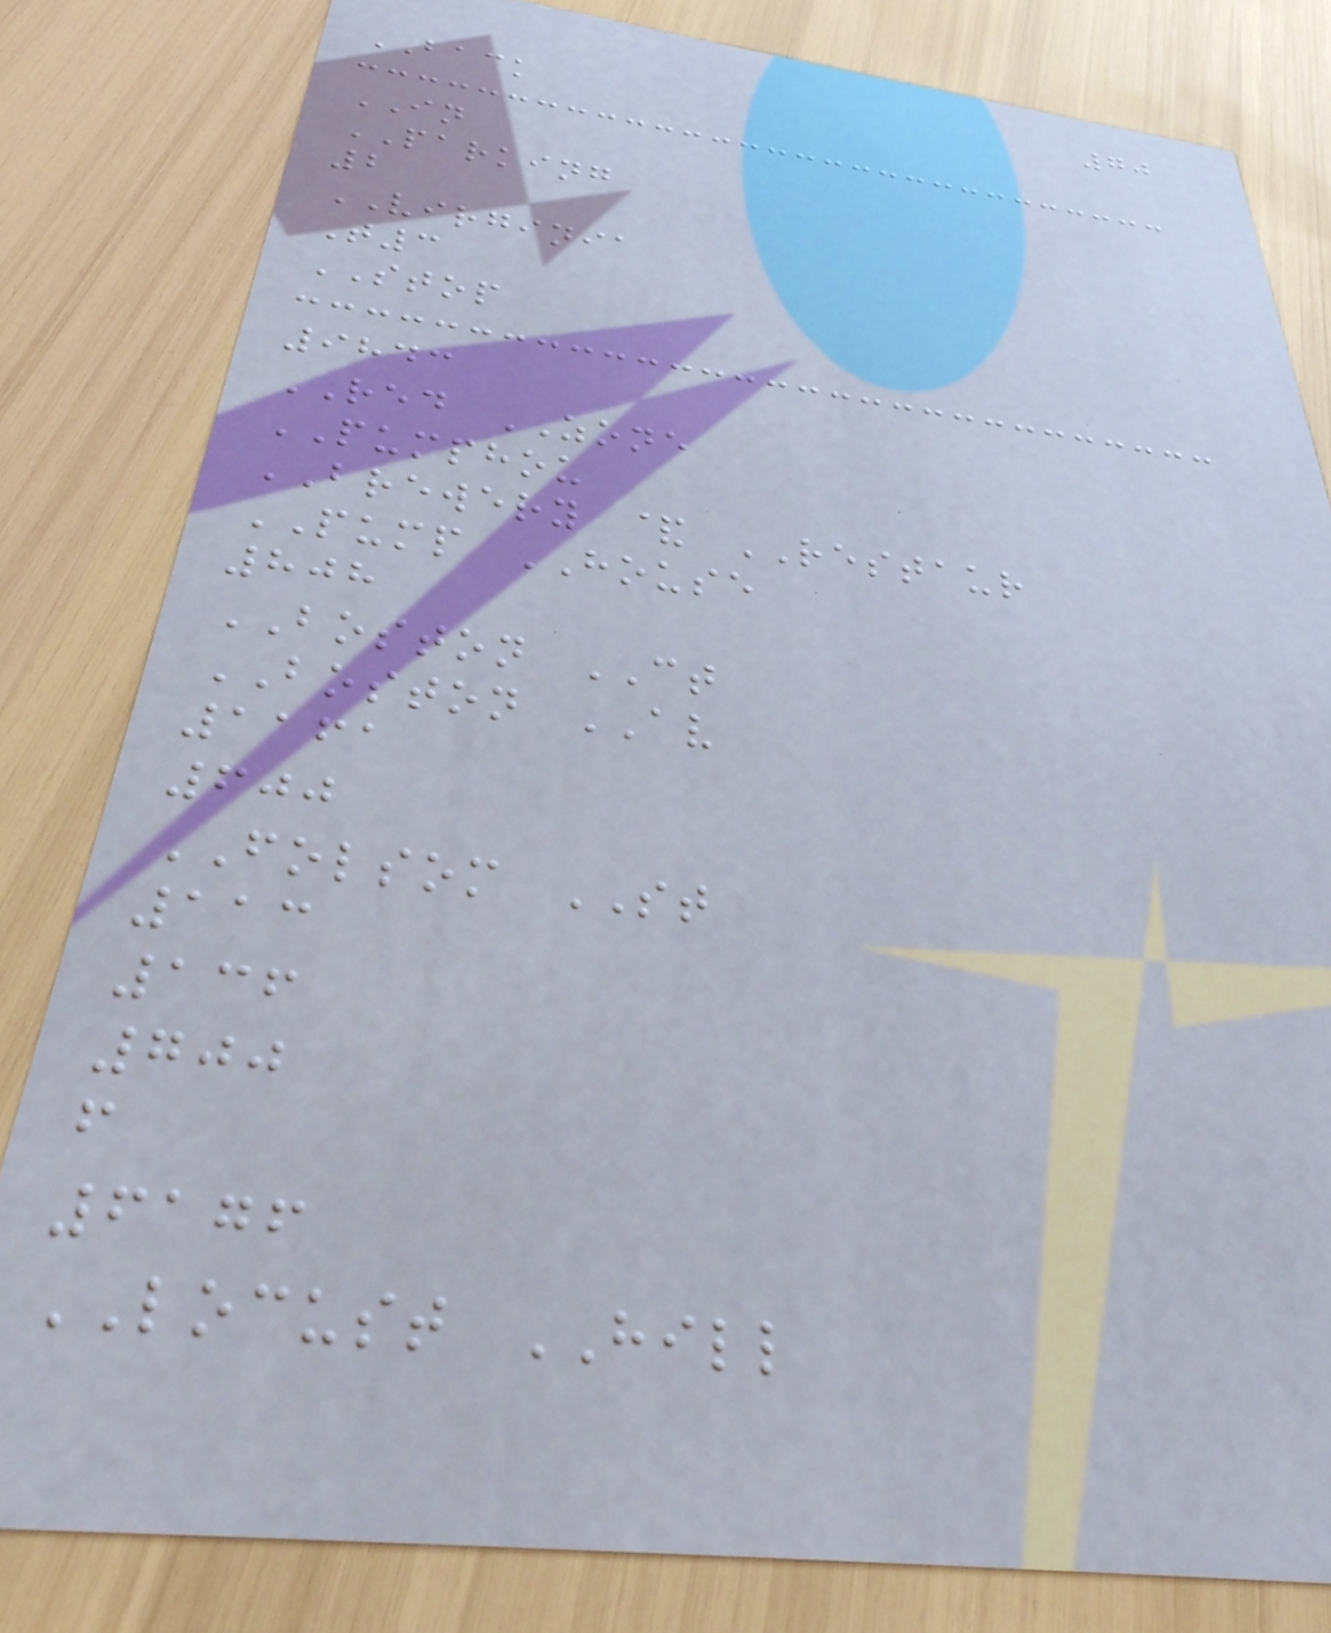70
BACK
IN
PARKING
2
VIRGINIA
T3
STOP
9843
RED ZONE
PUMPHOU
BREWERY & RESTAUR
PUMP HOUSE
808
BOSTON CT
BOSTON AV
1161
600
FOLSOM ST
113
136
700
f
6176
LOCUST HILL
